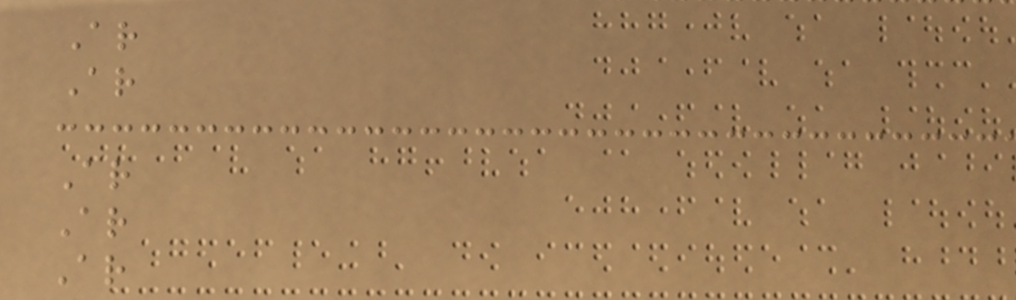Ar
Ar
Ar
Ar
Ar
